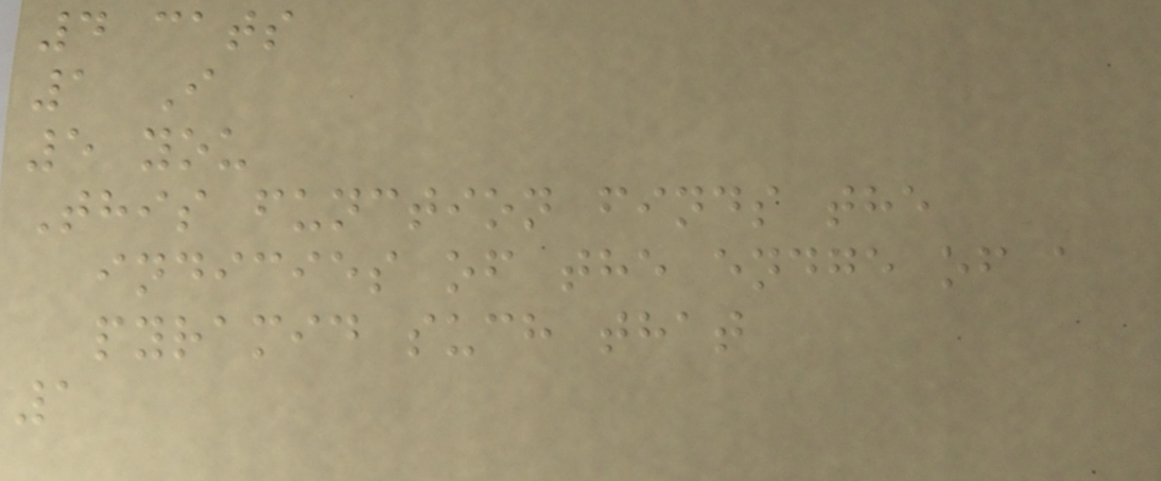4 cats
1 I
5 you
This function finds the
indicies of the endge of a
pyramid such that
1
